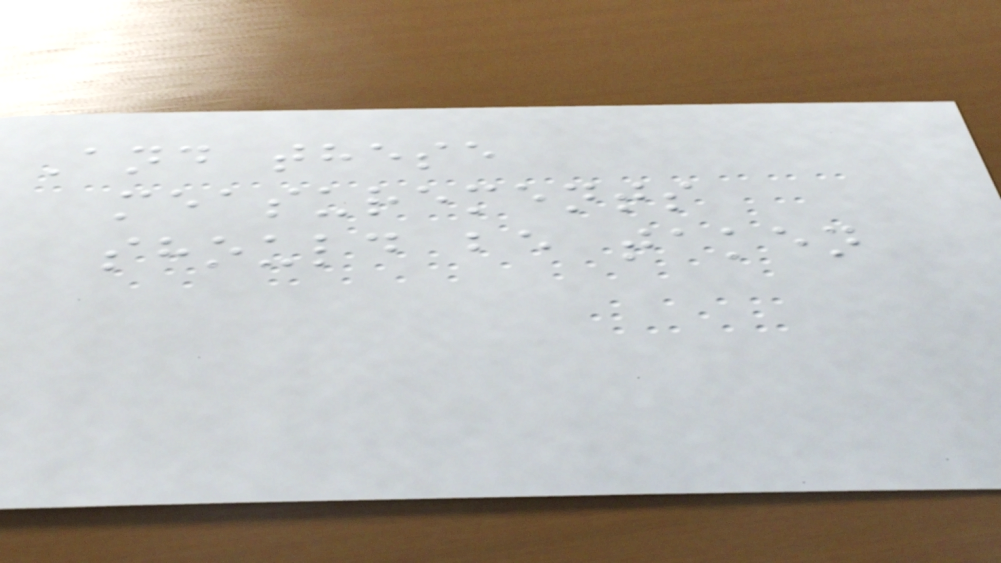And these
measurements
should be taken
